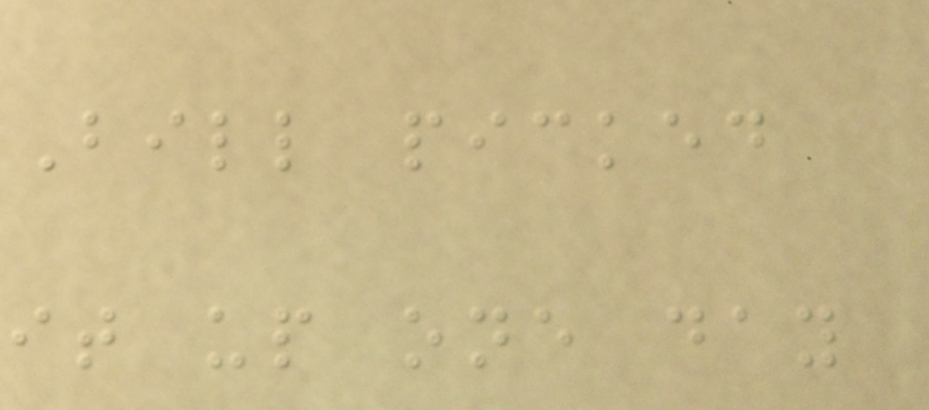Bill picked
it up one day
